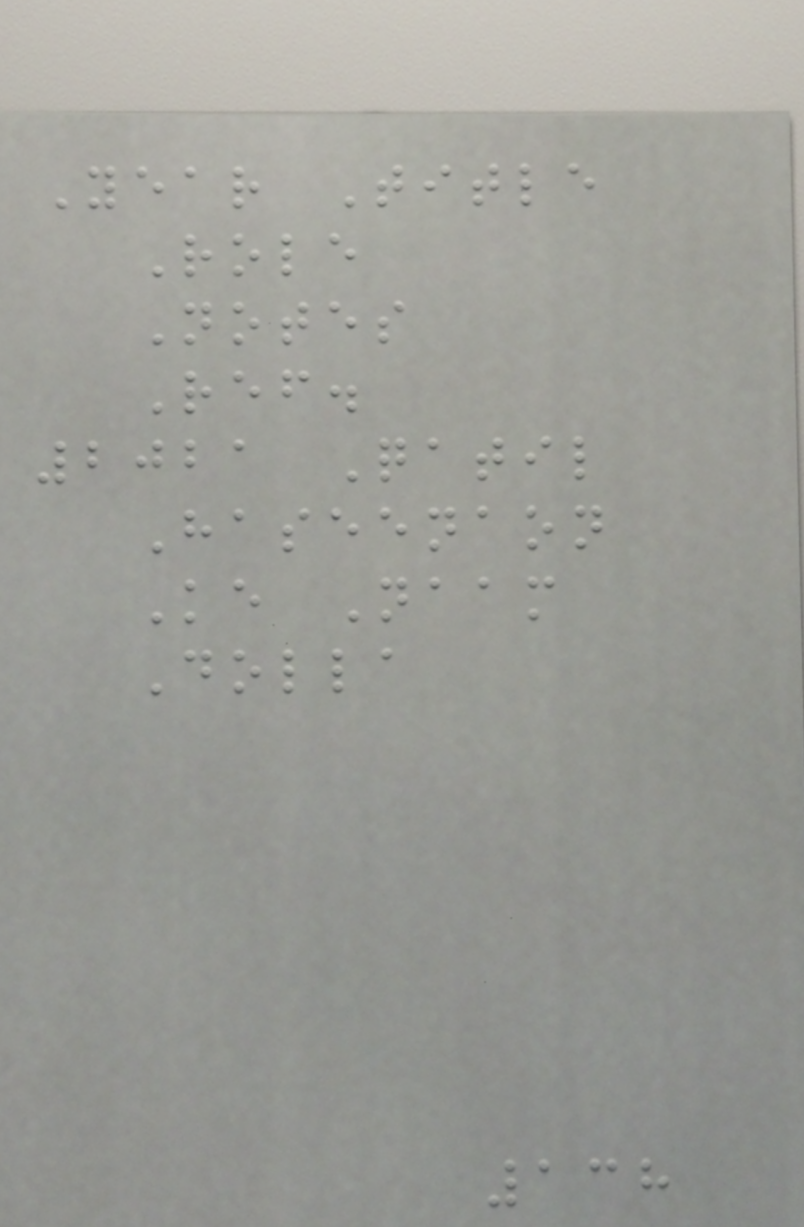Year Title
Role
Notes
Ref.
2021 Qatil
Haseenaon
Ke Naam
Dolla
138
